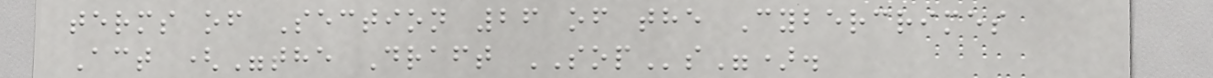terms of Section 26 of the Cybercrimes
Act ("the Draft SOPs").
